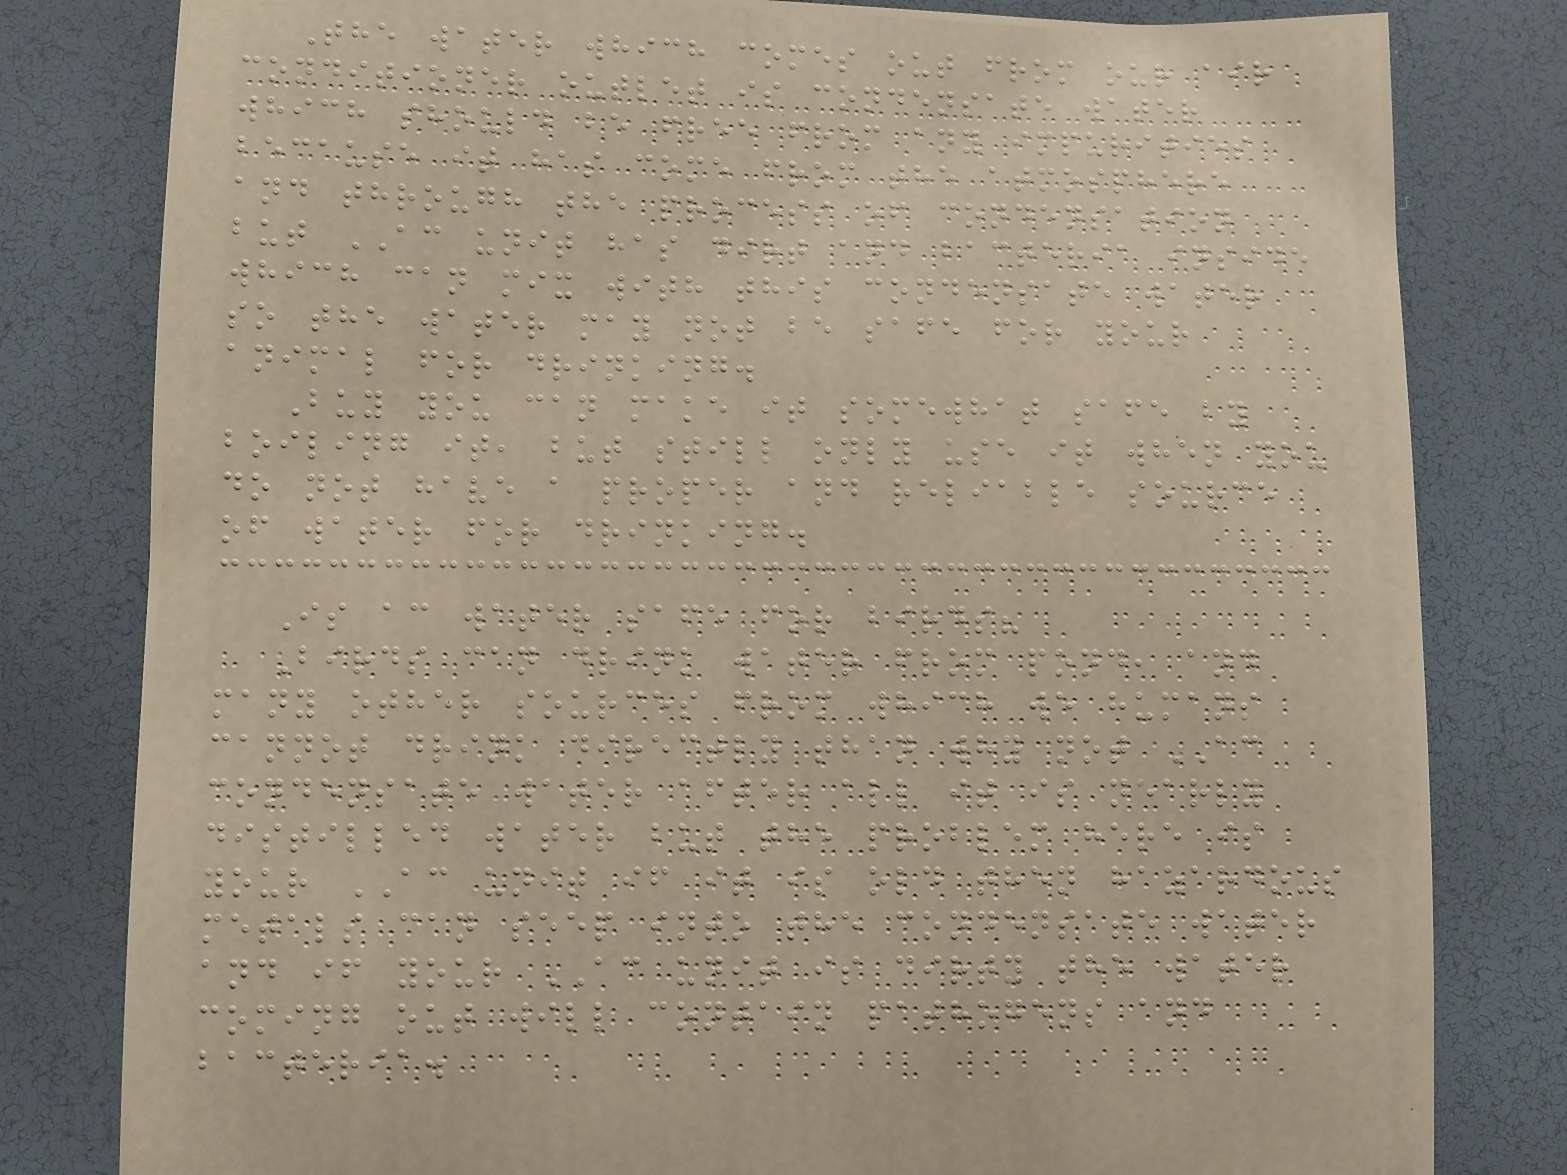The water which comes out from our air
conditioner outlet is condensate water
which should be free from any impurities
because it has come from the atmosphere
and through the process of condensation
but AC unit has dirt and bacteria inside
which can mix with this condensate water
so the water may not be safe for your
animal for drinking.
Buy you can make it somewhat safe by
boiling it, but still only use it when you
do not have a proper and reliable source
of water for drinking.
Is ac water safe for birds?
Birds can drink water from pond, and
many other sources from which we humans
cannot drink directly than why not AC
condensate water after all it is nearly
distilled water but the problem here is
your AC unit if it is old then hazardous
metals can seep into the condensate water
and if your AC unit is dirty the water
coming out will contain pathogens and
bacteria.
